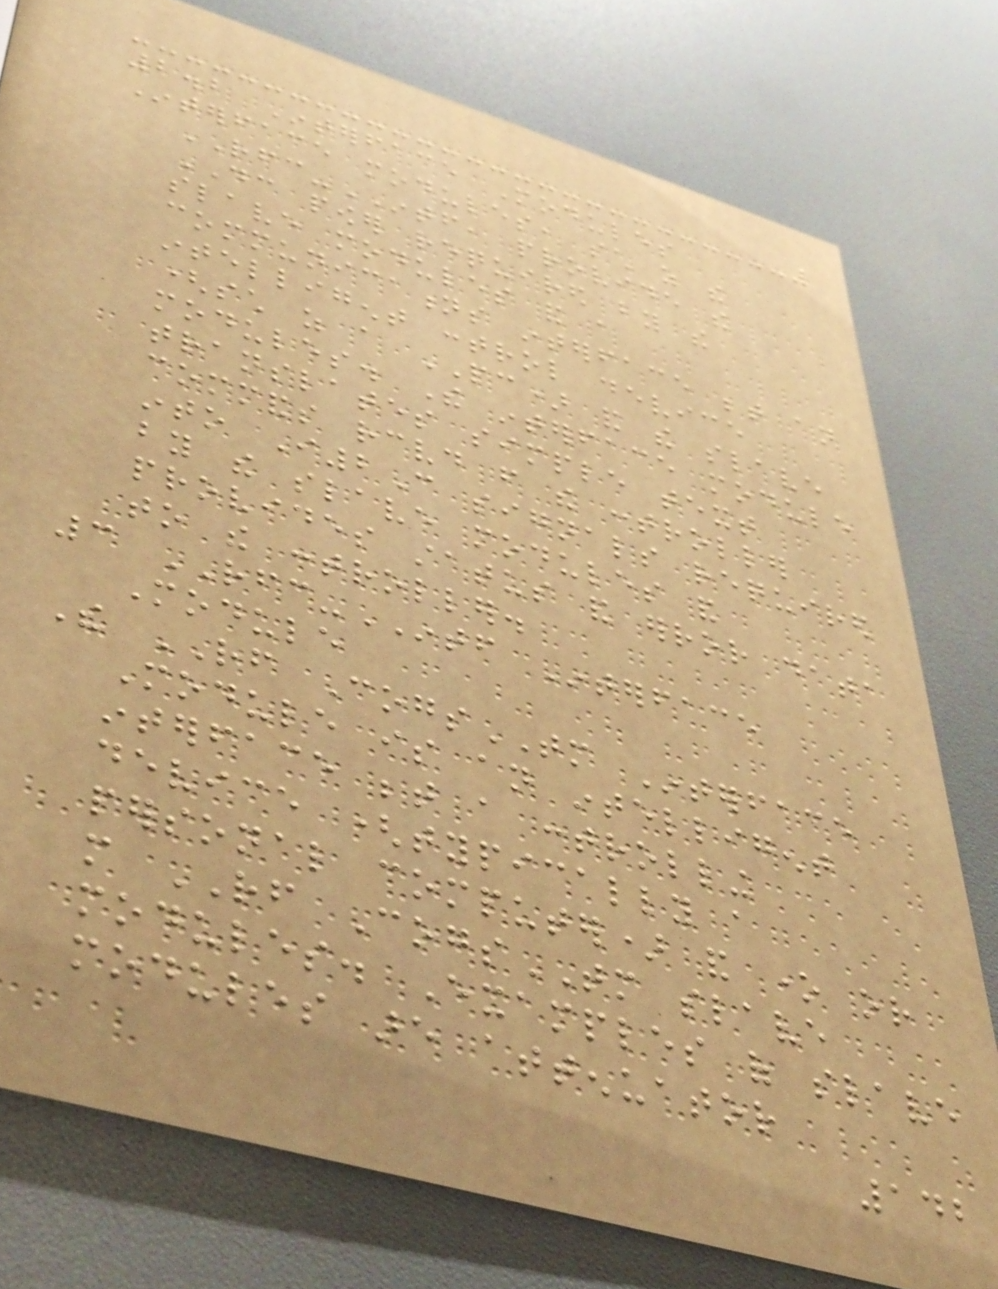2.2 Interface Modules
Interface modules, such as the
RFC-INTF, provide the
DC power required by the
slave modules and a
communications interface between an
intelligent control device
(such as a PC) and the slave
modules. The interface module
translates simple text
commands received from the controller
into I2C signals required
by the slave modules and
provides status and error data
to the controller.
3 RFC-INTF Interface
Module
The RF CogsTM Interface
Module is an intelligent
interface between a controlling
device (typically a
personal computer) and one or
more RF CogsTM slave
modules. Examples of slave
modules are attenuator
142
